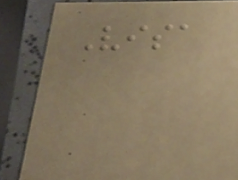Visa
